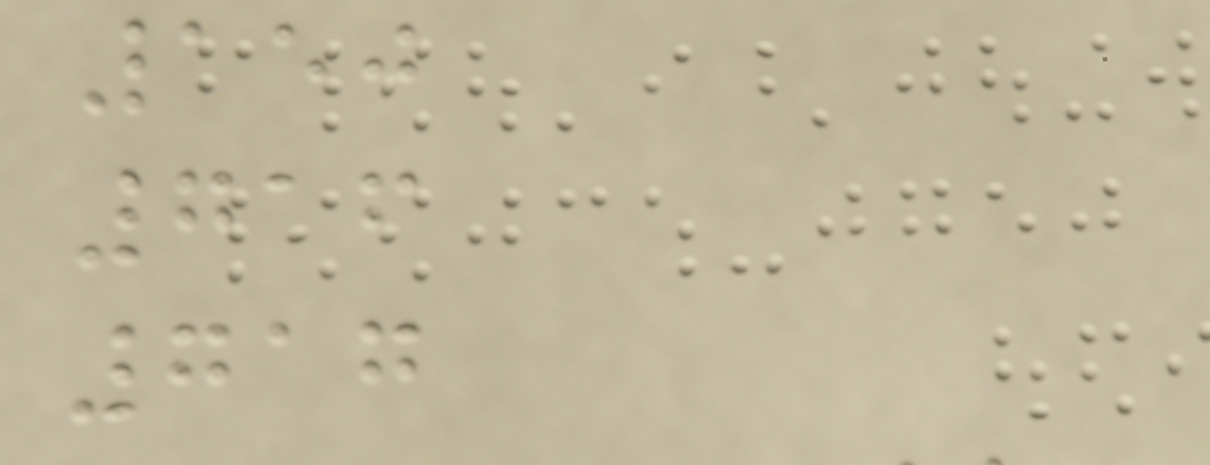150
716
717
